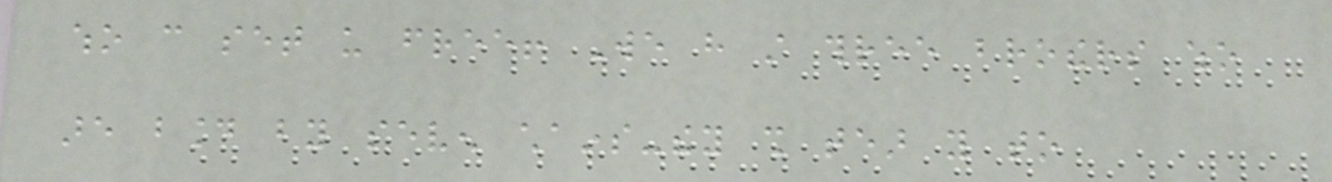who can set us free! We have still three brothers who
are bound by seven chains-they shall tear you to
